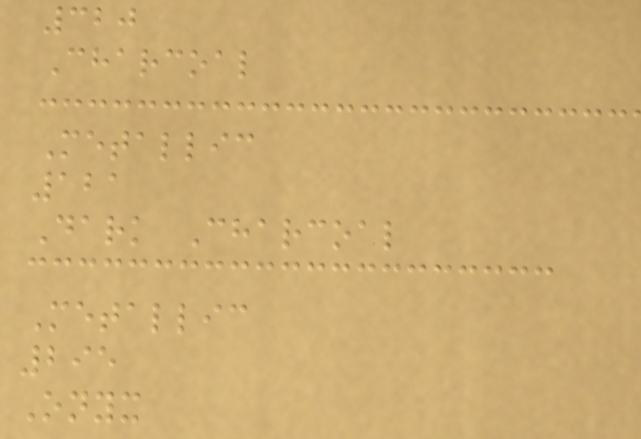320
Charcoal
Metallic
121
Dark Charcoal
Metallic
295
Onyx
